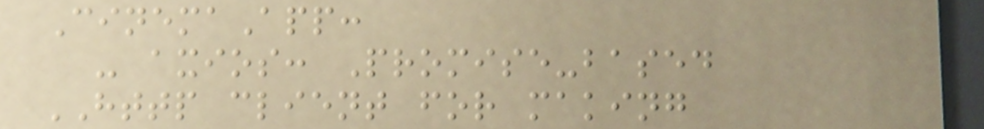CinemaApp:
- axios: Promise-based
HTTP client for making
